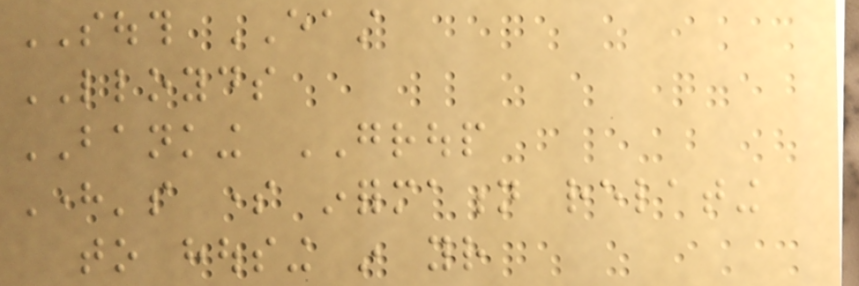SOUTH EAST
LLOYDS
BANKING GROUP
Here's some information relating
to housing in your
